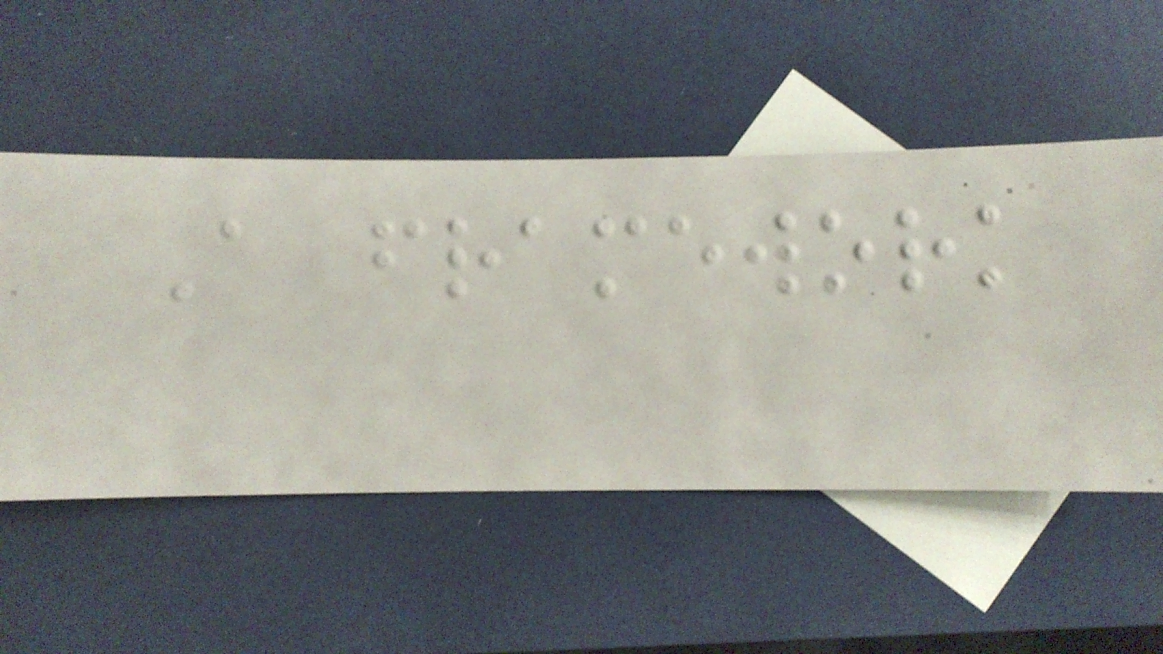A framework
